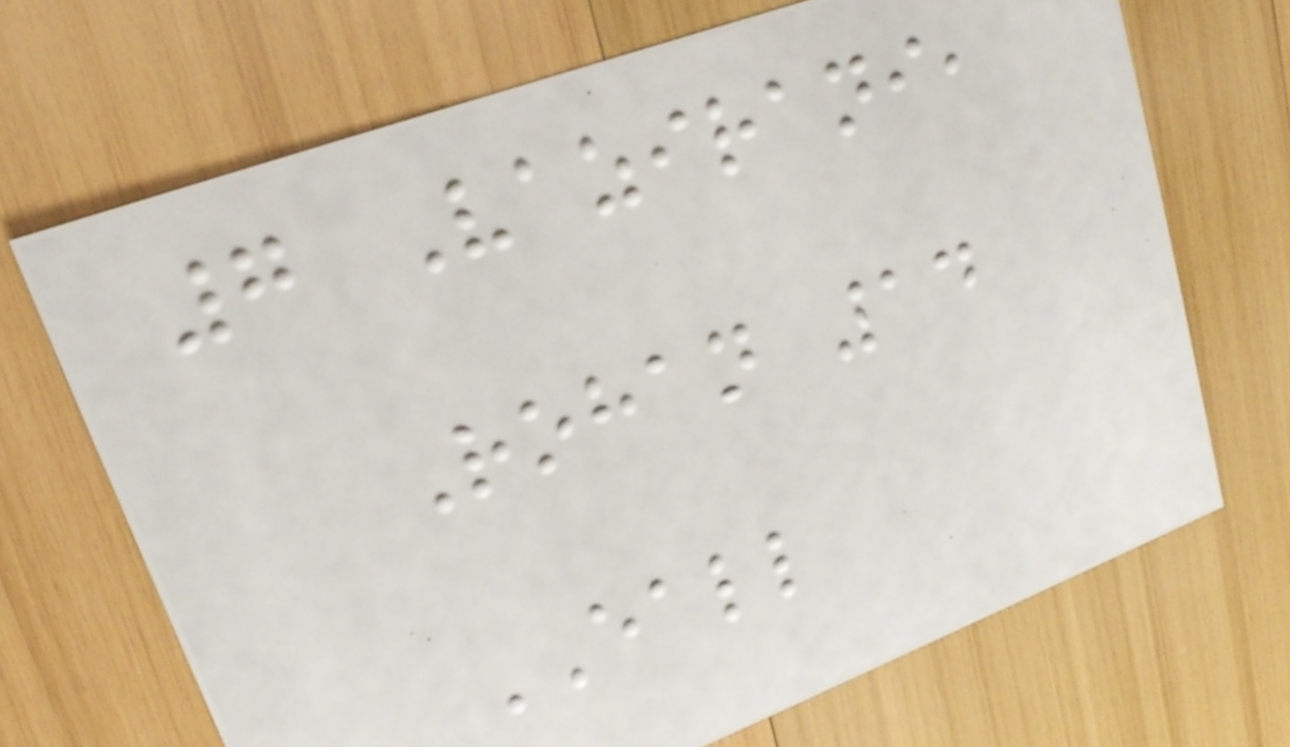7 Vazirani,
Rohan 14
EALL
